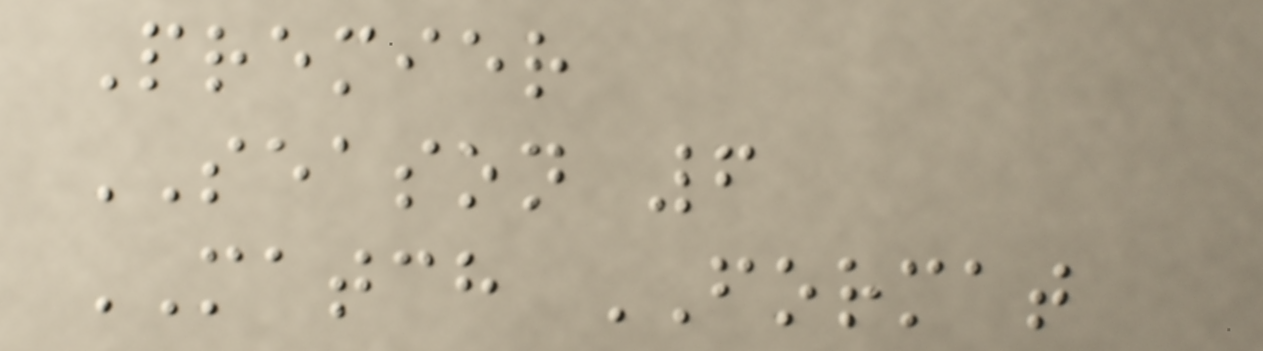Premier
SEASON 6
MATCH FORMAT
